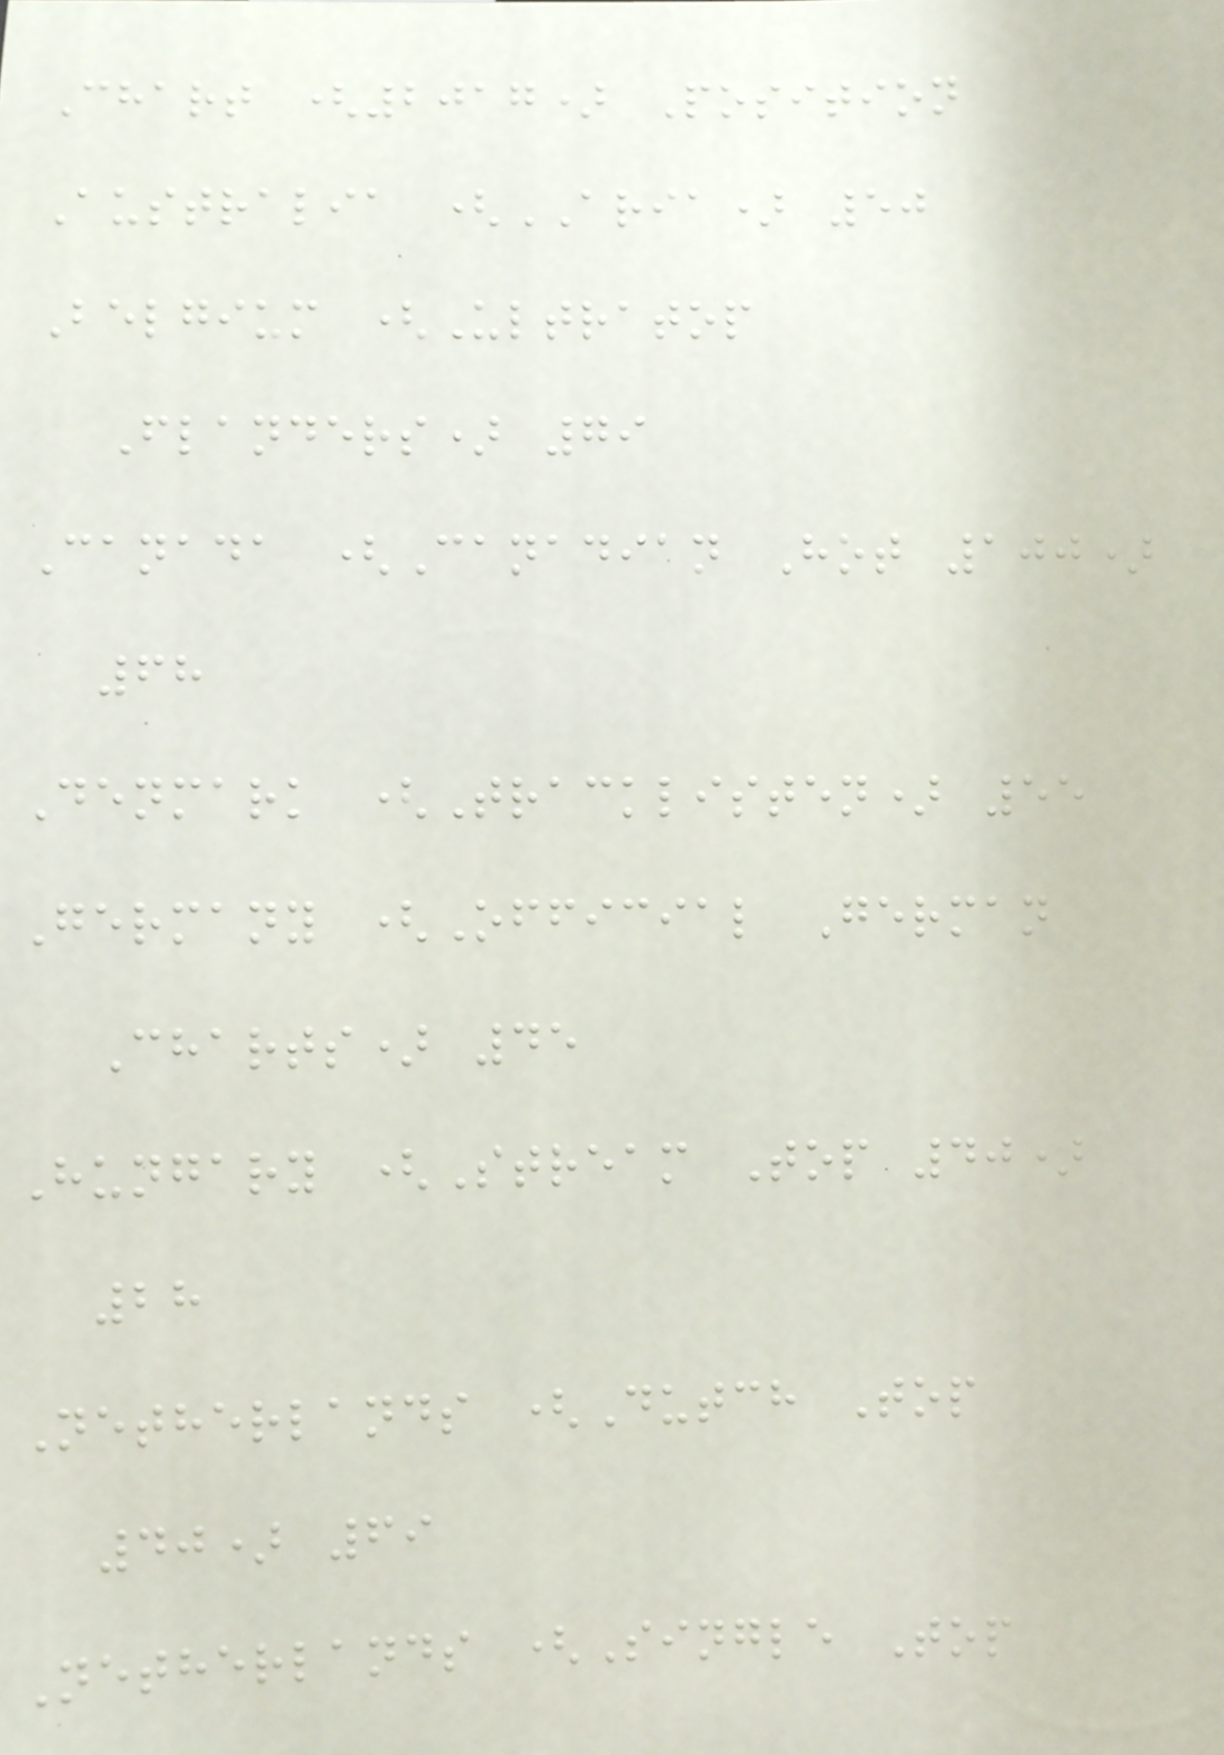Chart (2017) Position
Australia (ARIA) 50
Belgium (Ultratop
Flanders) 79
Canada (Canadian Hot 100)
68
Denmark (Tracklisten) 55
Germany (Official German
Charts) 45
Hungary (Stream Top 40)
28
Netherlands (Dutch Top
40) 69
Netherlands (Single Top
